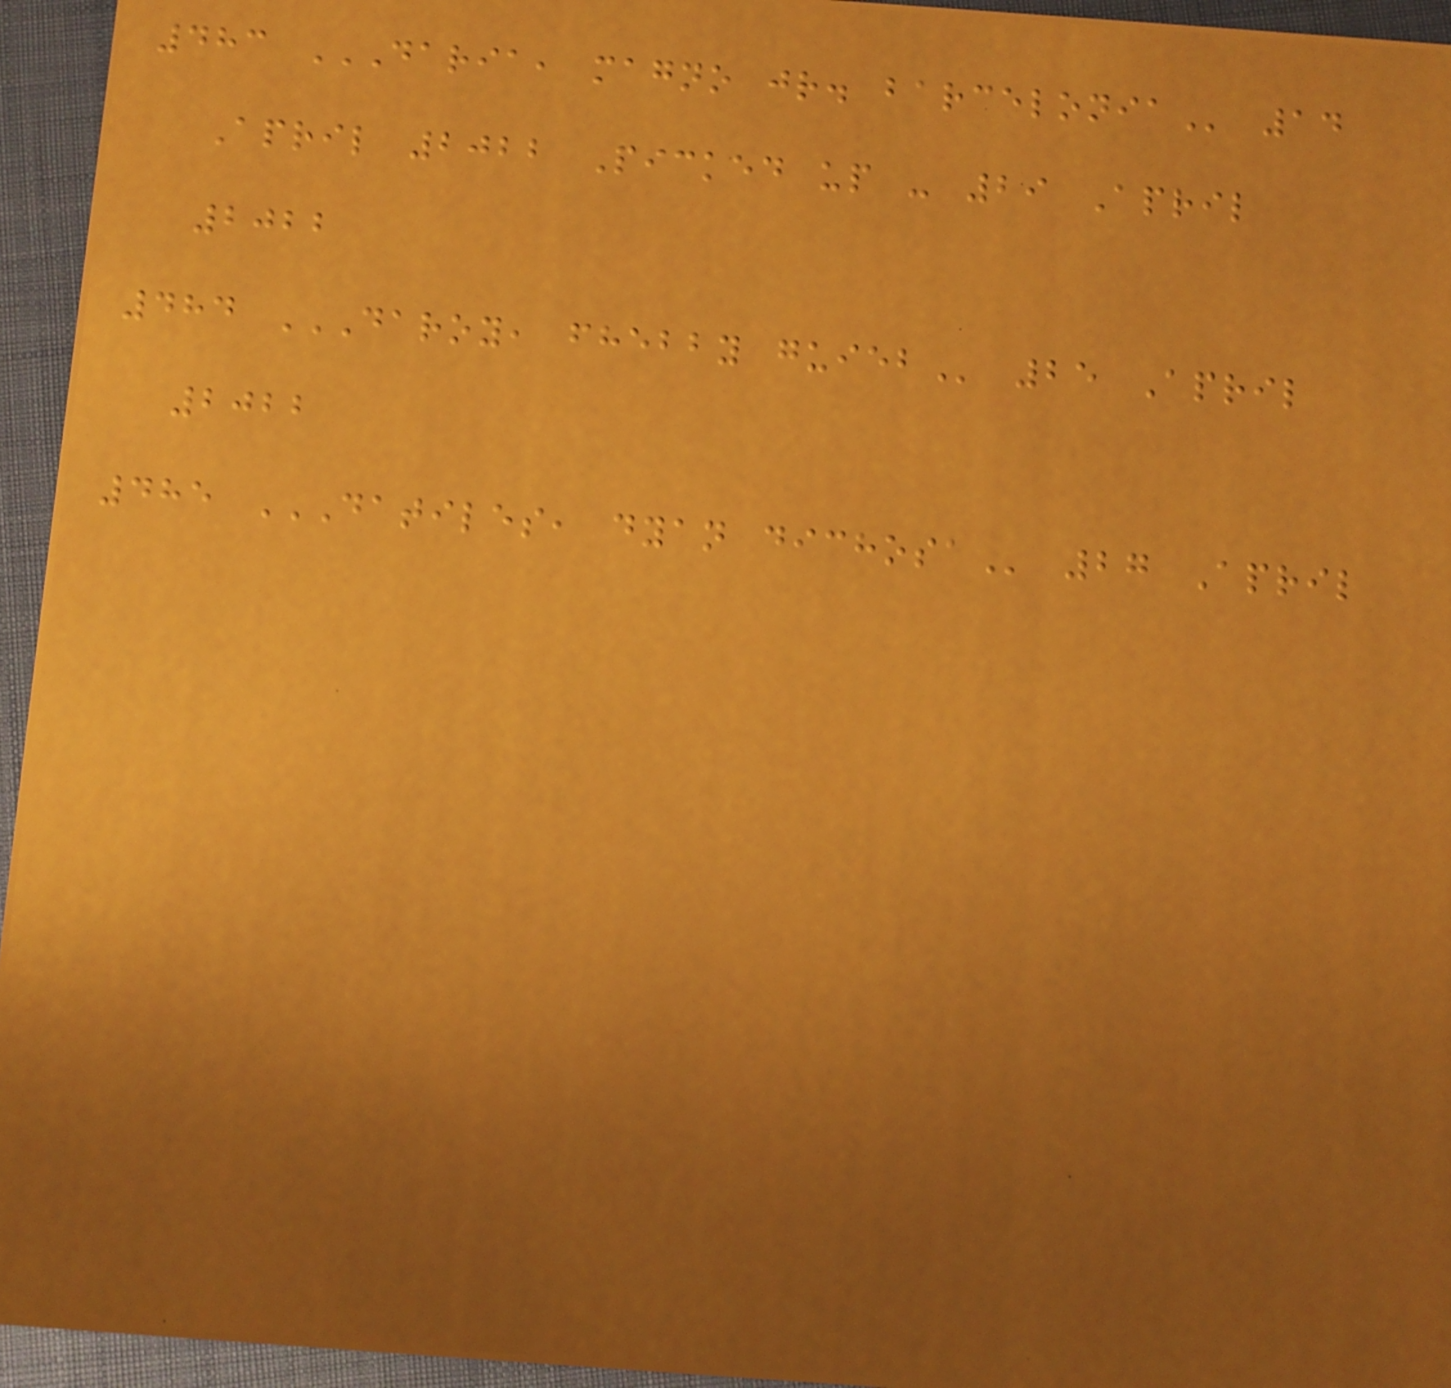483 DARIA, MAGNO JR. BARCELONIA 14
April 2022 Picked up - 29 April
2022
484 DAROY, FHEBBY GUIEB 25 April
2022
485 DATILES, DYAN DICHOSA 27 April
